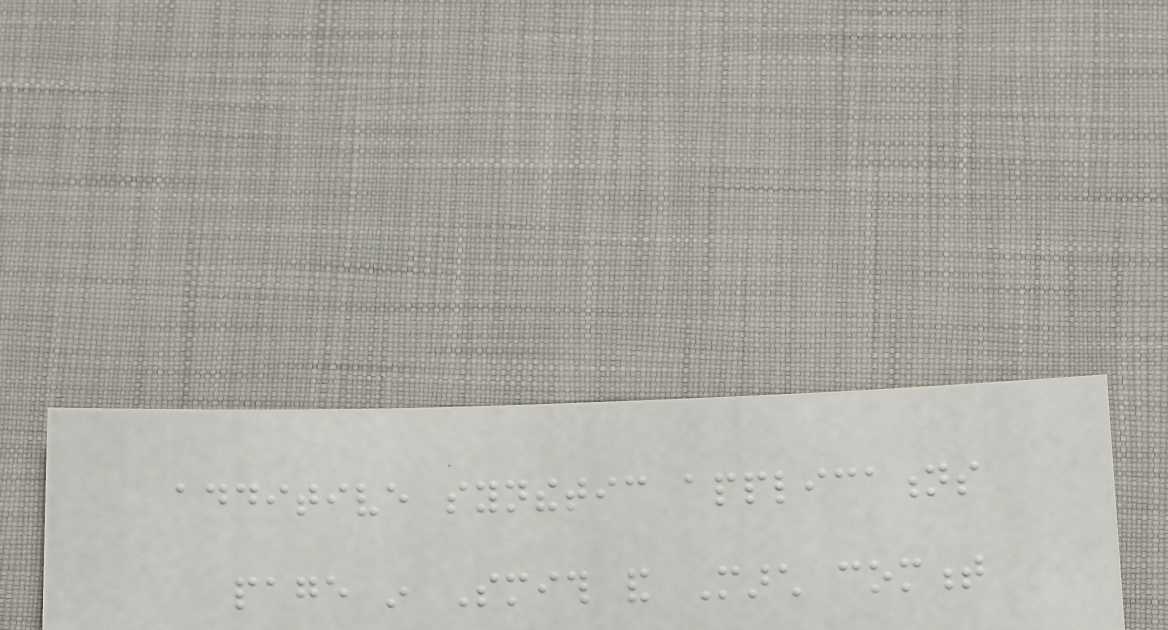additive synthetic applications
page in Smith and March comment
